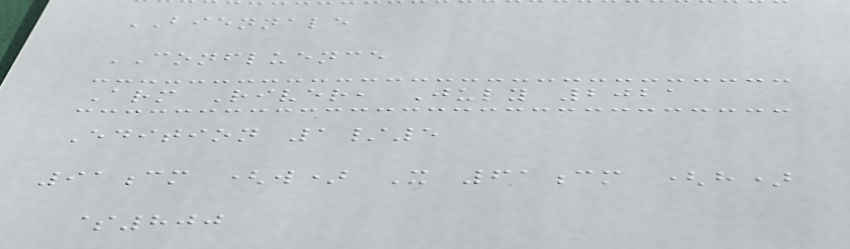BIENNALE
CONFLUENCE
Arm River, July 2021
Edition 1/5
91cm (w) X 61cm (h)
$800
